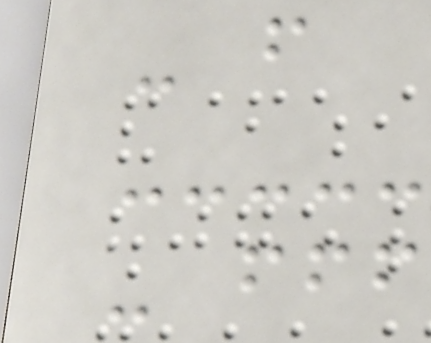- f
- fff
